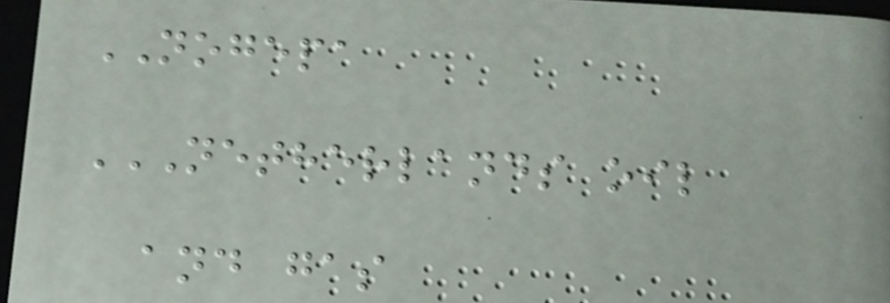NOGEPA
NETHERLANDS OIL
AND GAS
